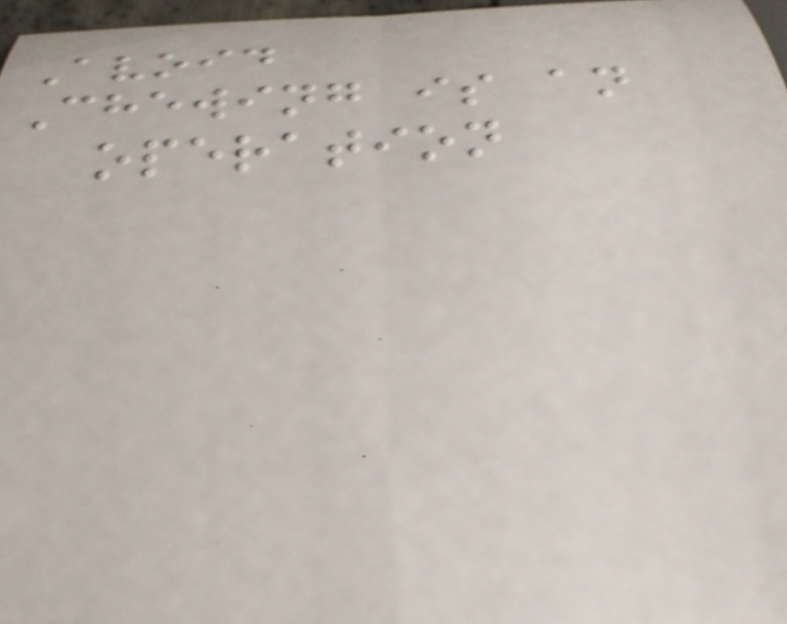Avoid
Chewing is an
operation
